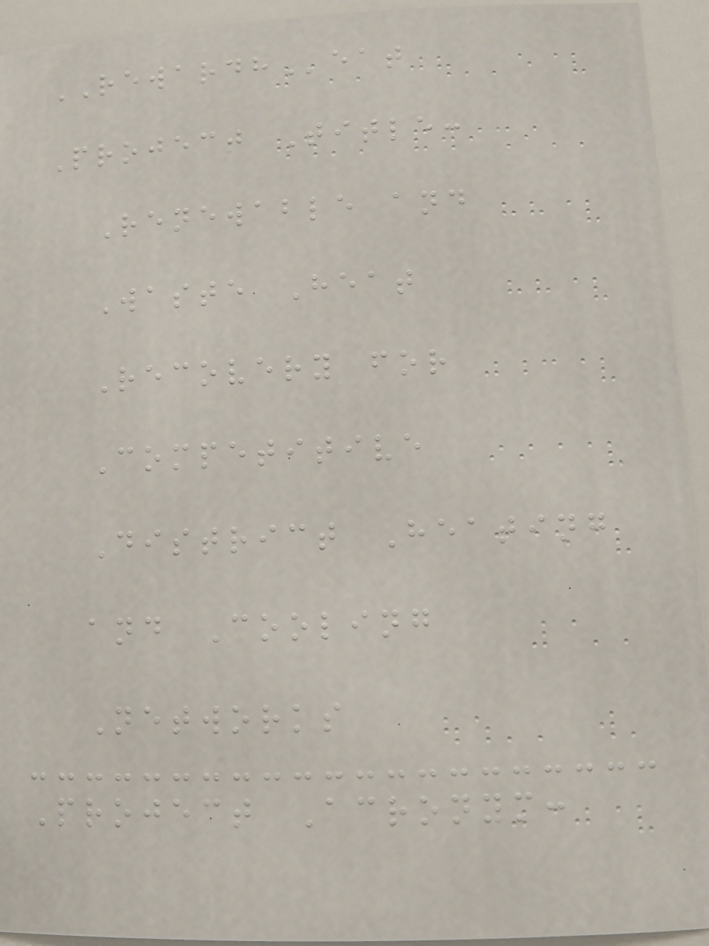REWARDHeat
Project Title:
Renewable and
Waste Heat
Recovery for
Competitive
District Heating
and Cooling
Networks
Project Acronym:
